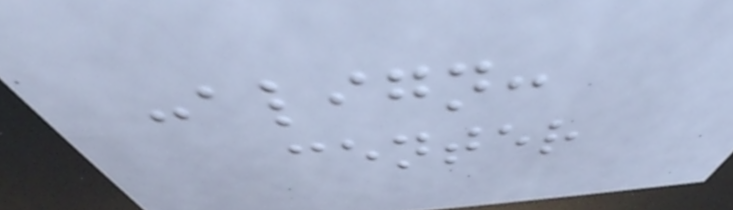:align:
center
